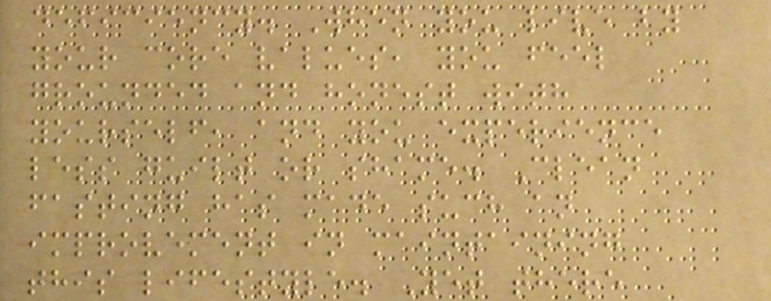deficiency. When you live by
your core values, you feel
grounded and honest with
yourself, and you experience
less guilt or shame. Clean
fasting has made such an
improvement in maintaining
this lifestyle. Yet there
